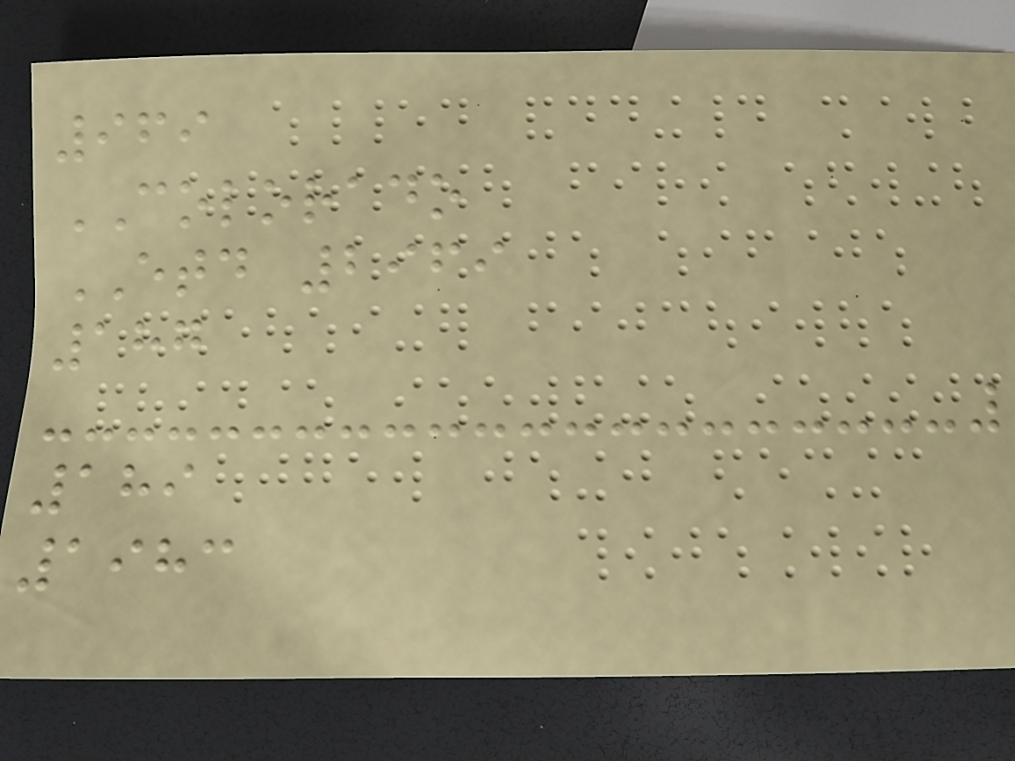969
COLORADO
ETD 2969
187
189
1983
